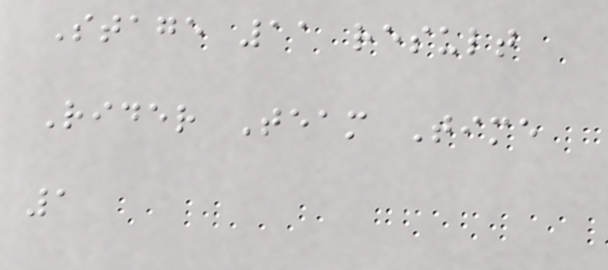Stage 11 result
Rider Team Time
1
